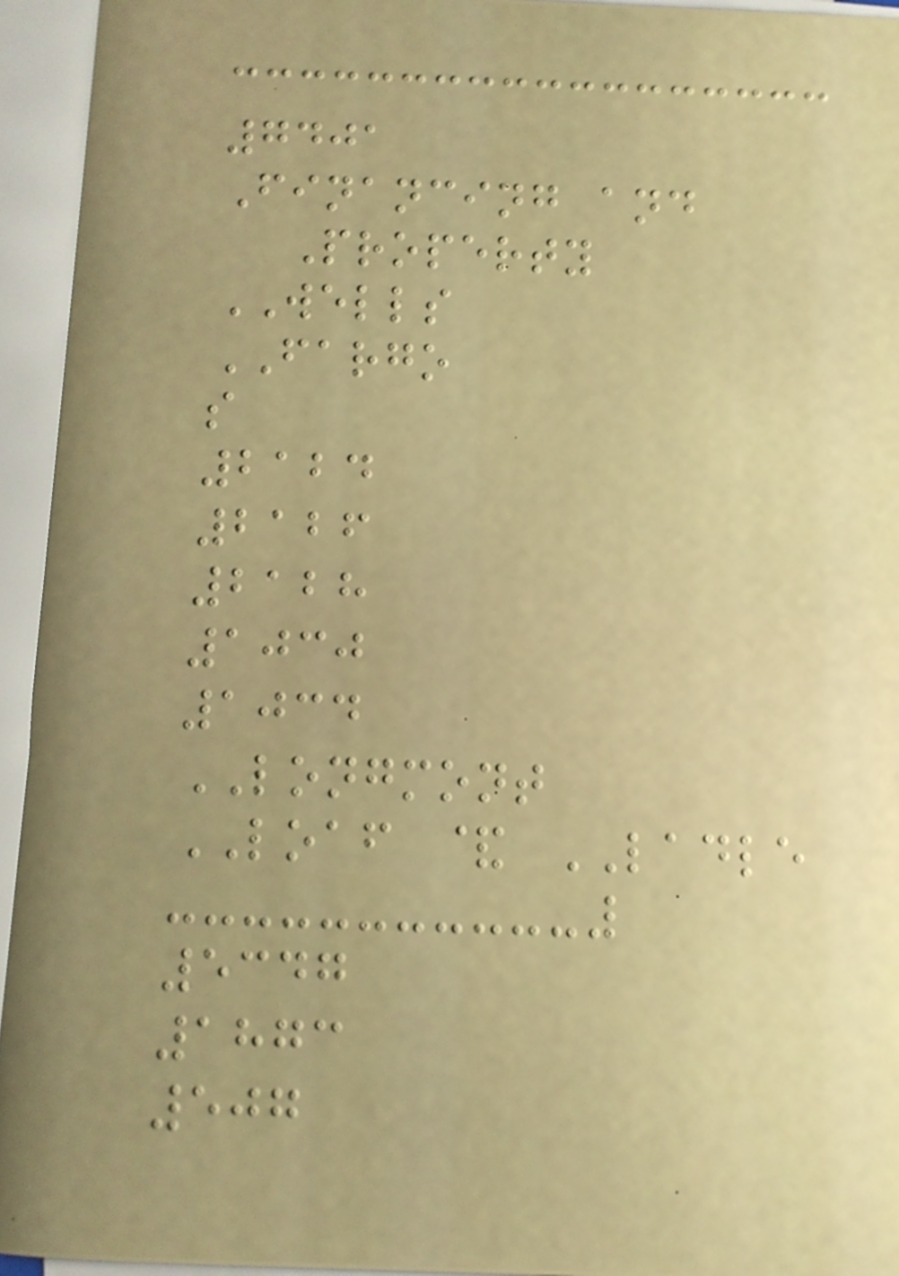7401
Financing and
Property
WELLS
FARGO
s
2124
2126
2128
1030
1034
LONGMONT
LOAF & LADLE
5347
1873
507
